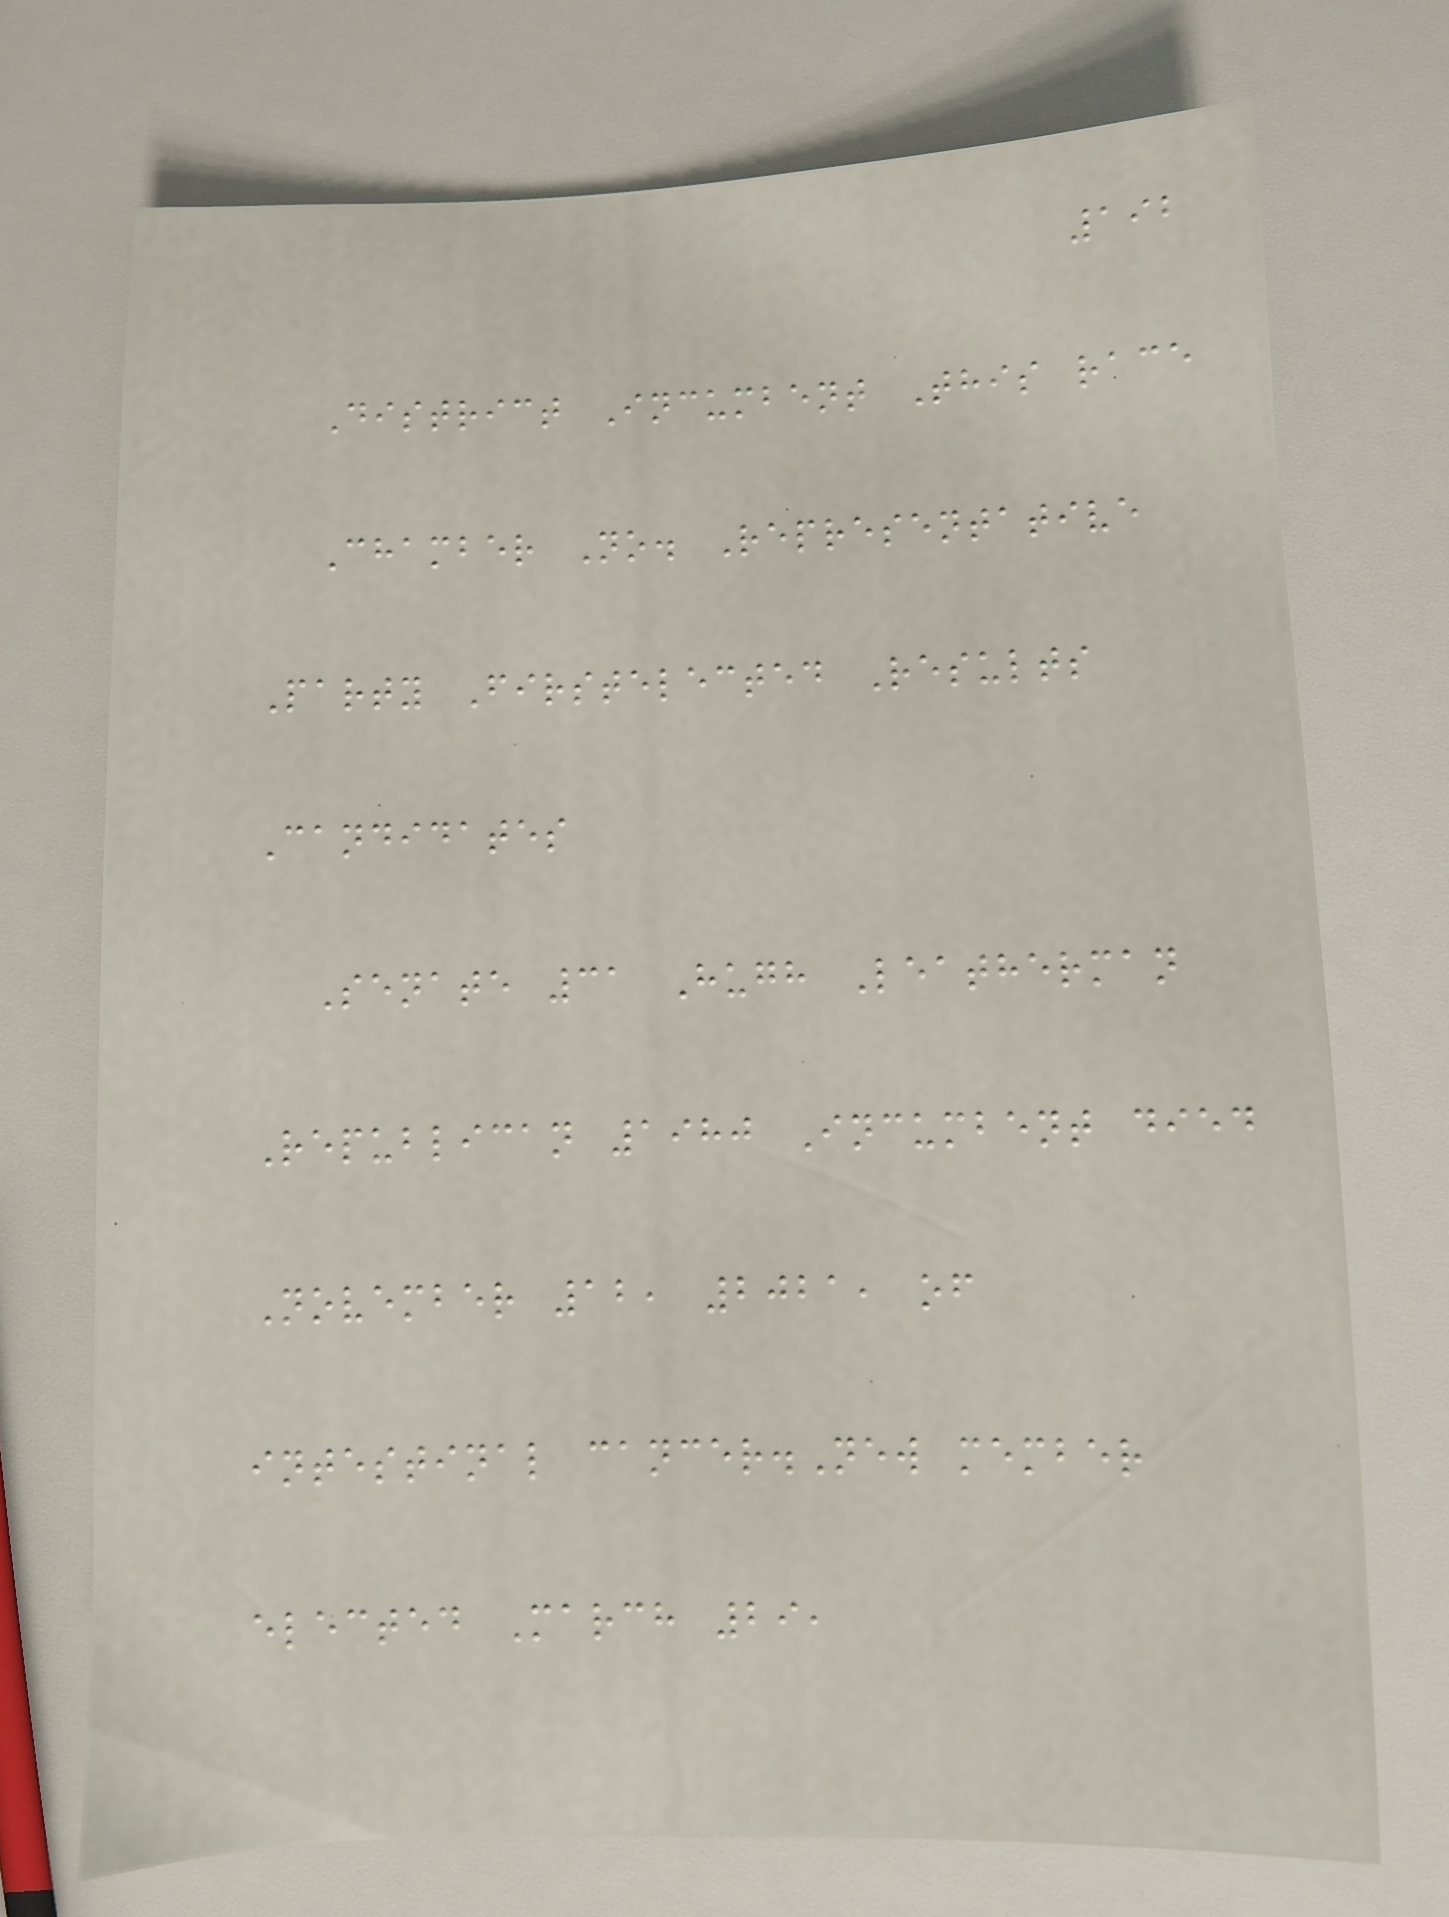192
District Incumbent This race
Chamber No. Representative
Party Firstelected Results
Candidates
Senate 31 Hugh Leatherman
Republican 1980 Incumbent died
November 12, 2021, of
intestinal cancer.New member
elected March 29,
